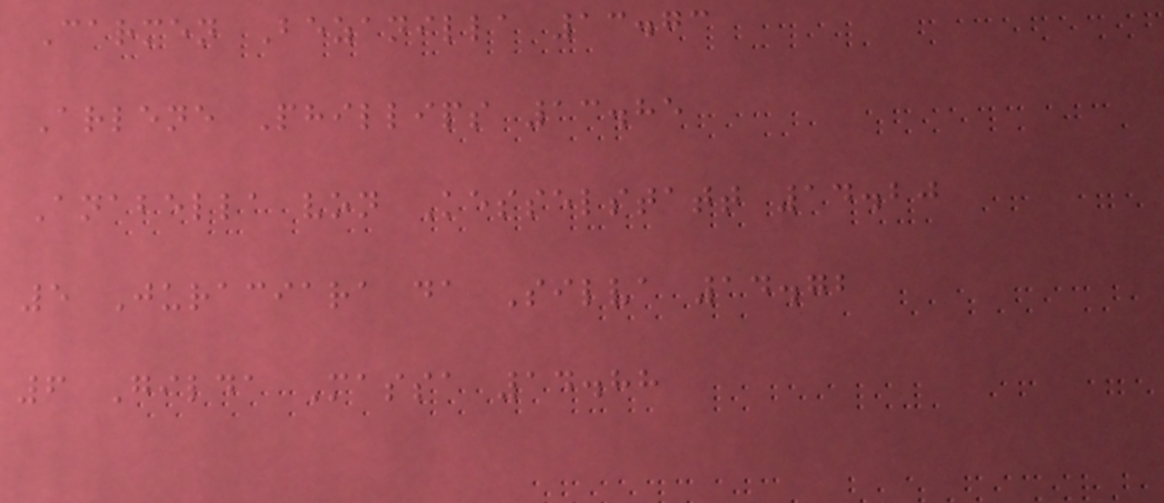Carmen Bezanilla 13.73
Arlene Phillips 13.85
Anabella von Kesselstatt 14.20
5 Juraciara da Silva 14.72
6 Gilda Massa 14.88
